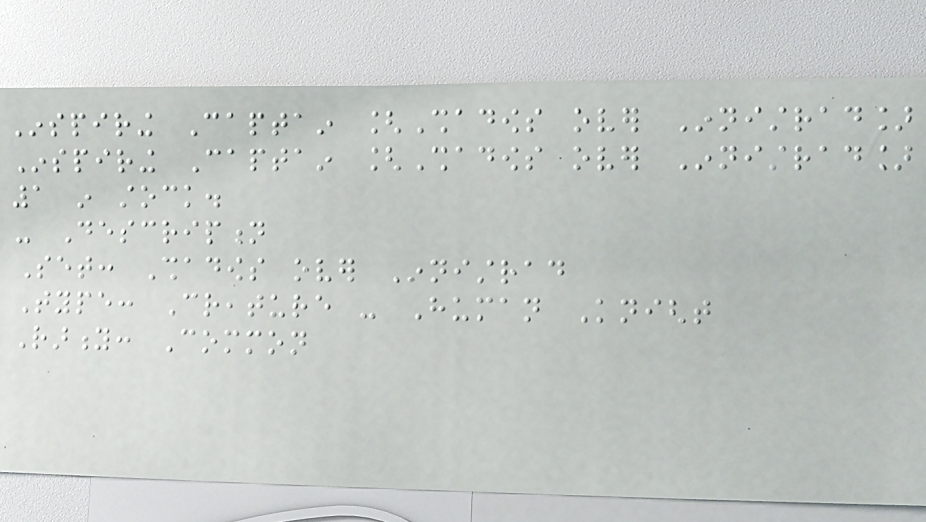Inspiring Captain [Shadows over Innistrad]
Inspiring Captain [Shadows over Innistrad]
1 in stock.
- Description
Set: Shadows over Innistrad
Type: Creature - Human Knight
Rarity: Common
